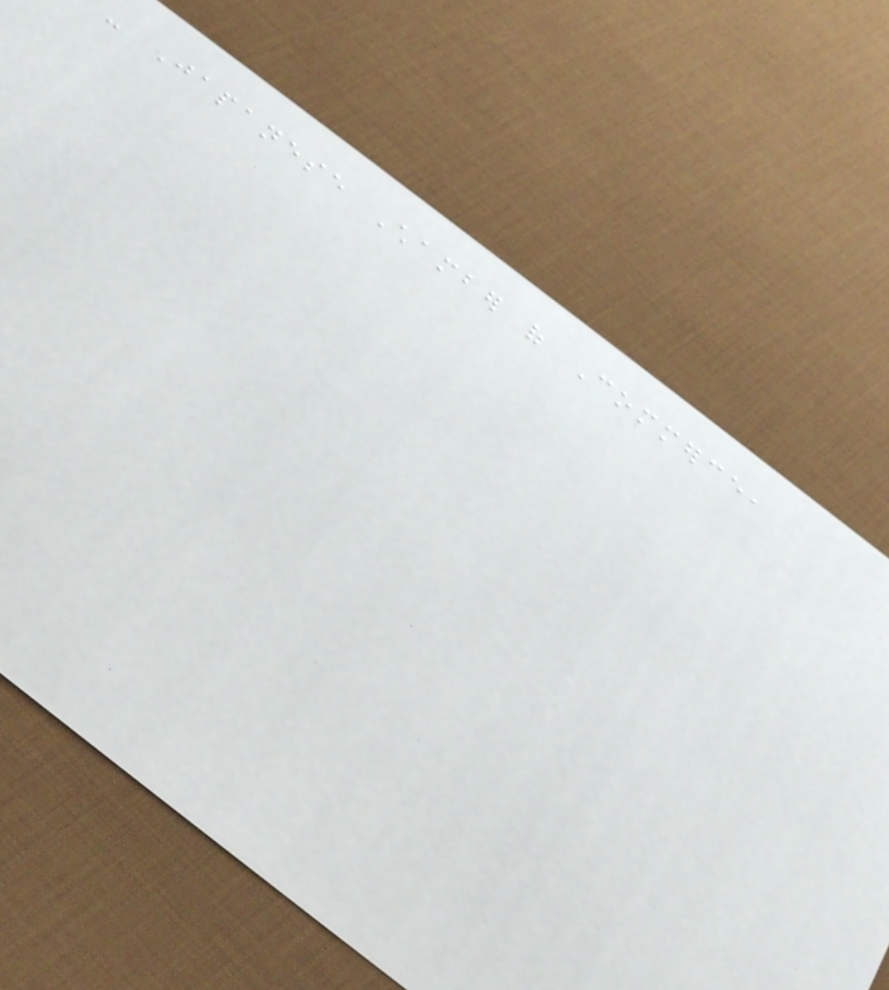- Japanese Chamber of Commerce,
